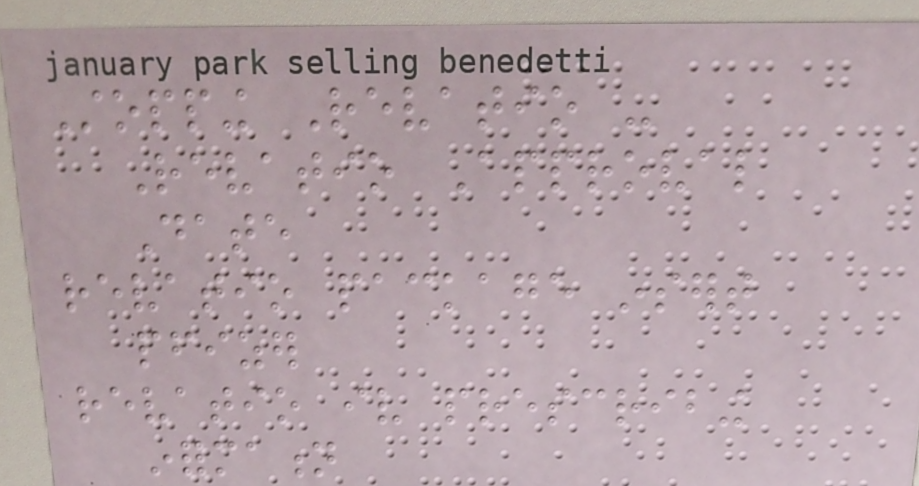Stopping Revatio -
Revatio Approval
Date
revatio package insert
pfizer
revatio iv prescribing
information
